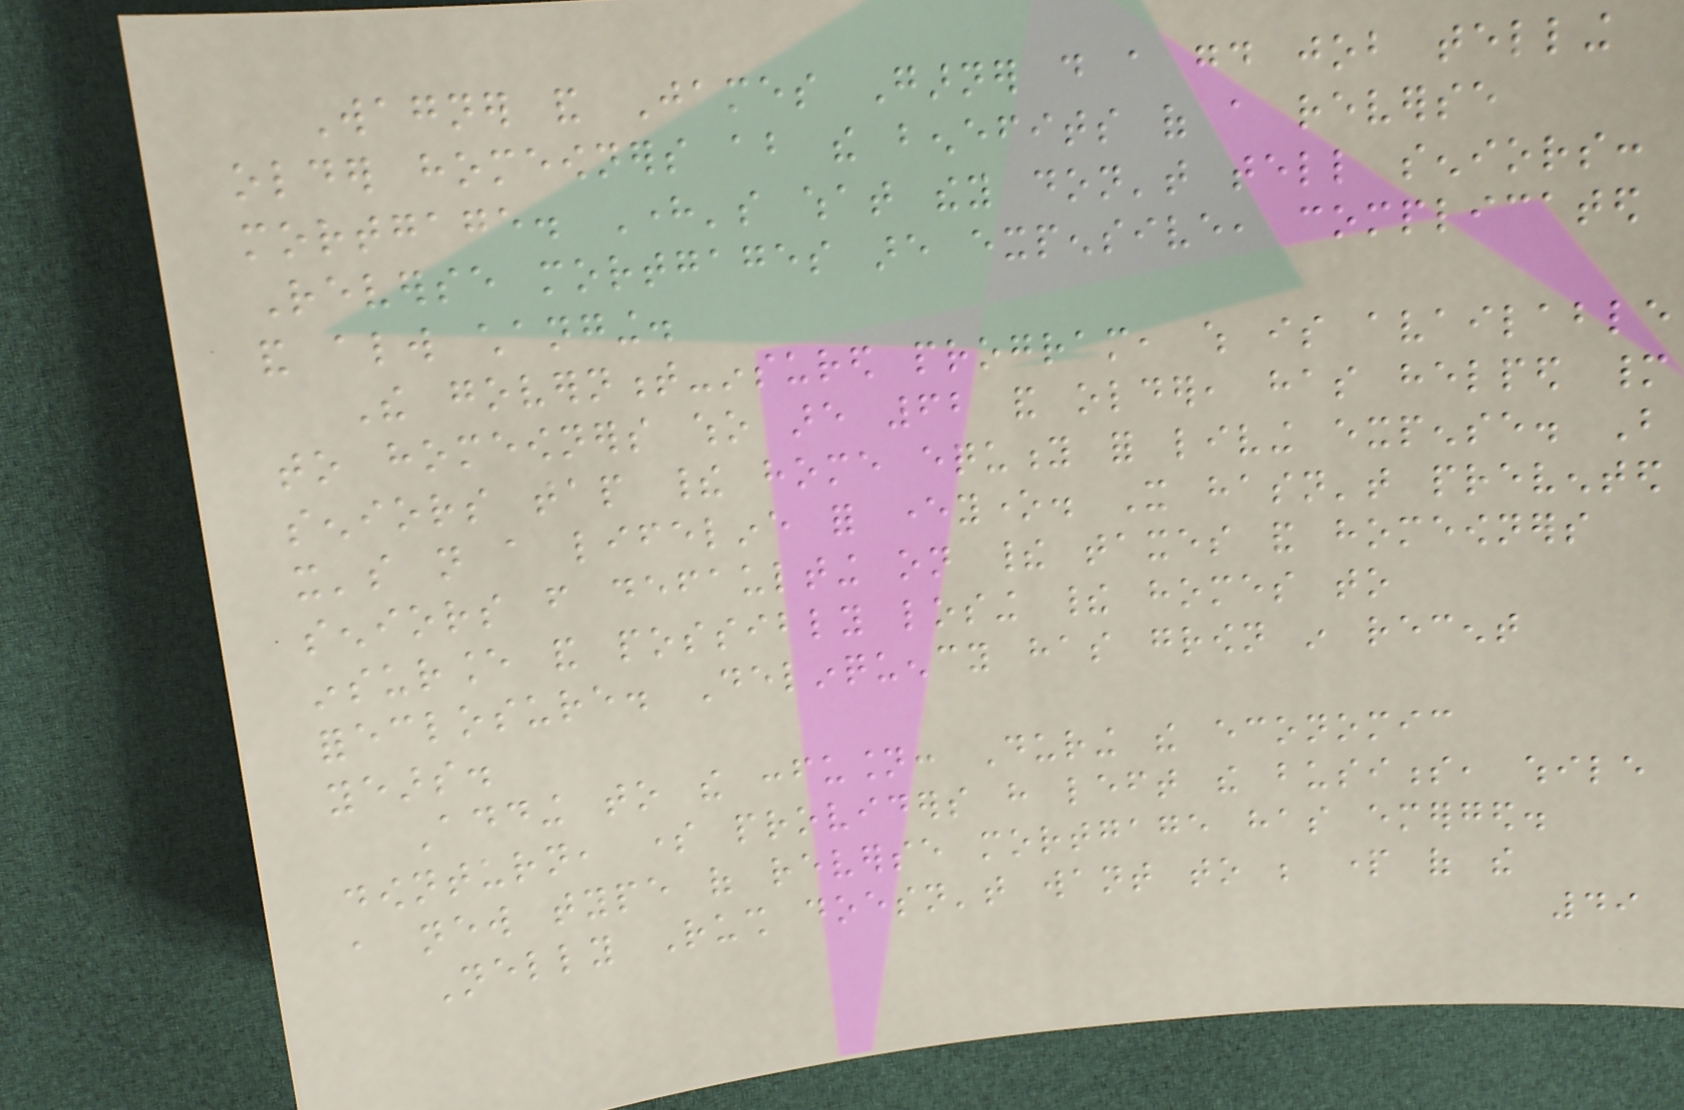Wagner and James Garner do a good job telling
older homeowners about the benefits of a reverse
mortgage. Here's what they don't tell seniors:
Reverse mortgages are expensive, complicated
and always changing.
The government-insured program, which is available
to homeowners who are 62 and older, has helped many
seniors tap their home equity for living expense. But
it's not a lifeline for everyone. It hasn't prevented
seniors from defaulting on their taxes and homeowners
insurance and possibly losing their homes to
foreclosure. Delinquency has grown in recent
years.
Adding to the confusion: During the economic
downturn, some providers have left the business, while
a new type of reverse mortgage has emerged.
Nelly Rush doesn't want to be part of the
49
